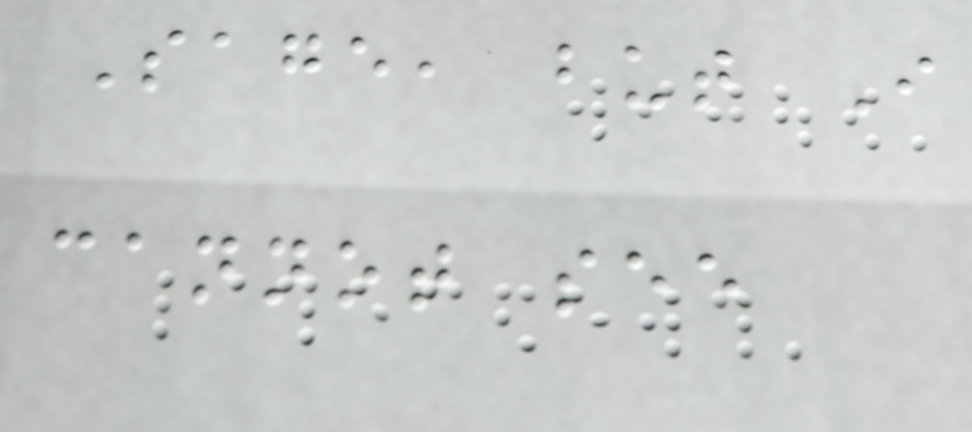Sage, but I
cannot see
